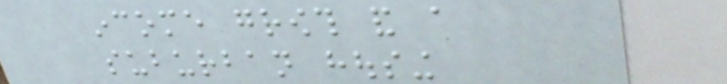income growth and a
suburban housing
